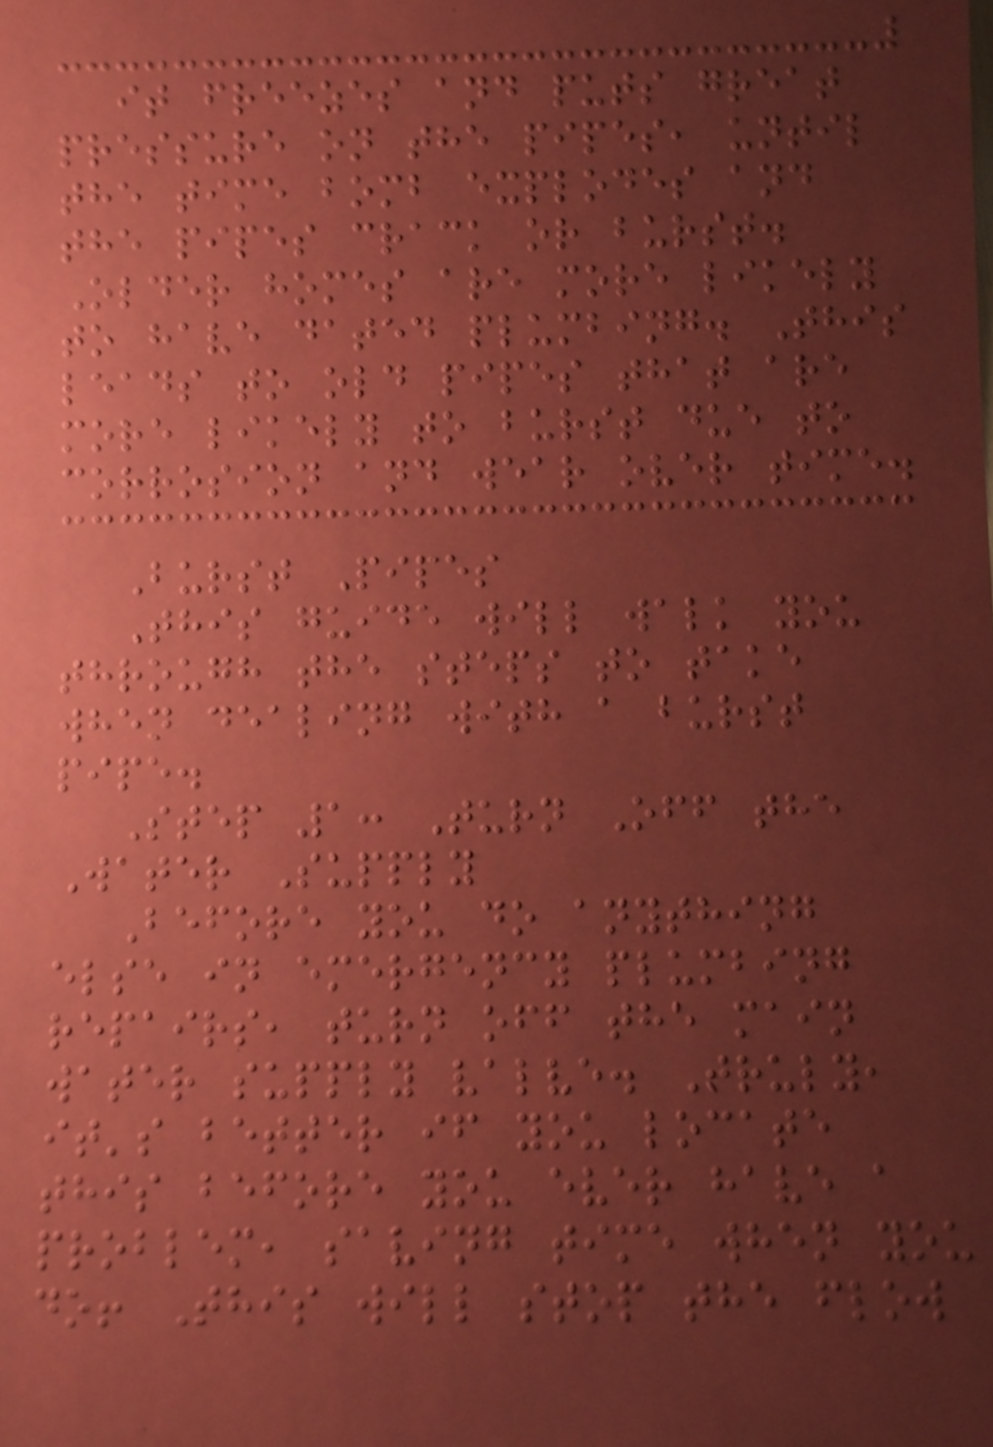it freezes and puts great
pressure on the pipes, until
the time bomb explodes and
the pipes crack or burst.
Older homes are more likely
to have dated plumbing. This
leads to old pipes that are
more likely to burst due to
corrosion and wear over time.
Burst Pipes
This guide will walk you
through the steps to take
when dealing with a burst
pipe.
Step 1: Turn Off the
Water Supply
Before you do anything
else in emergency plumbing
repairs, turn off the main
water supply valve. Truly,
it's better if you locate
this before you ever have a
problem, saving time when you
do! This will stop the flow
